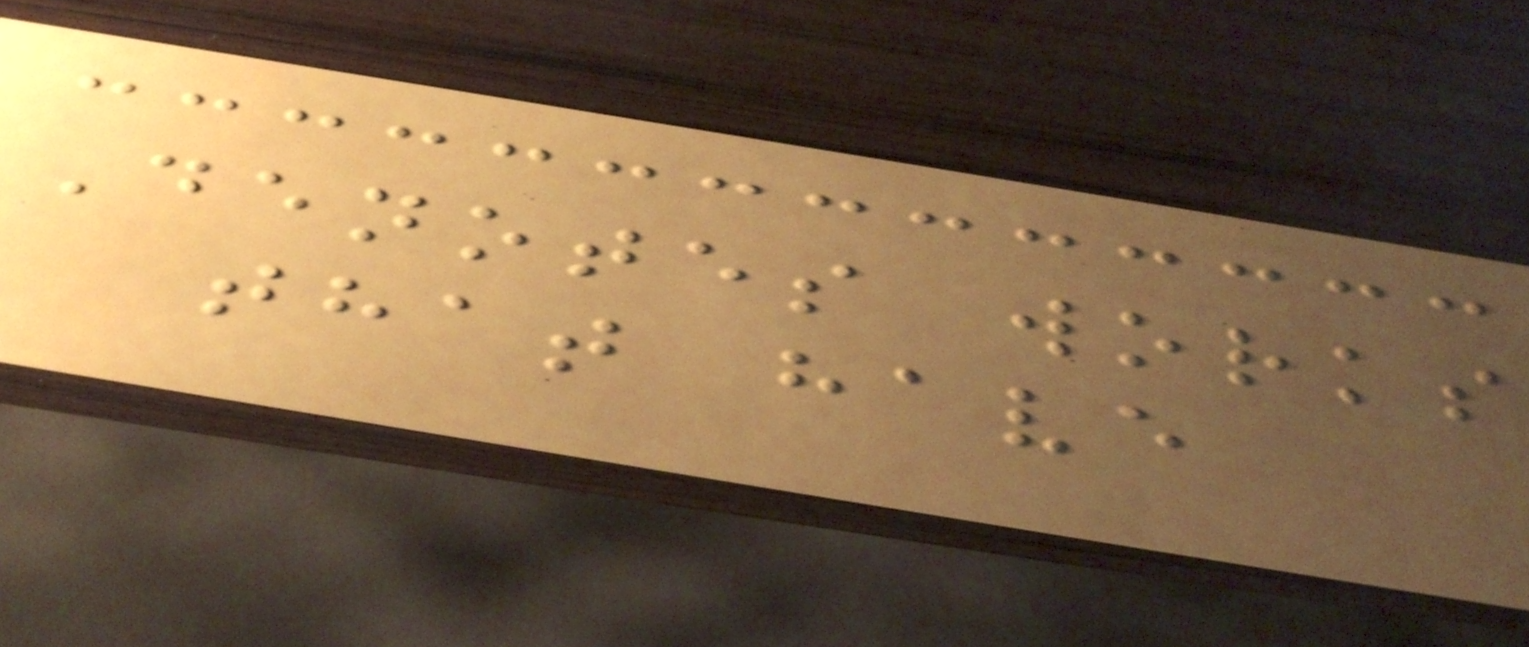Denotes works
that have
